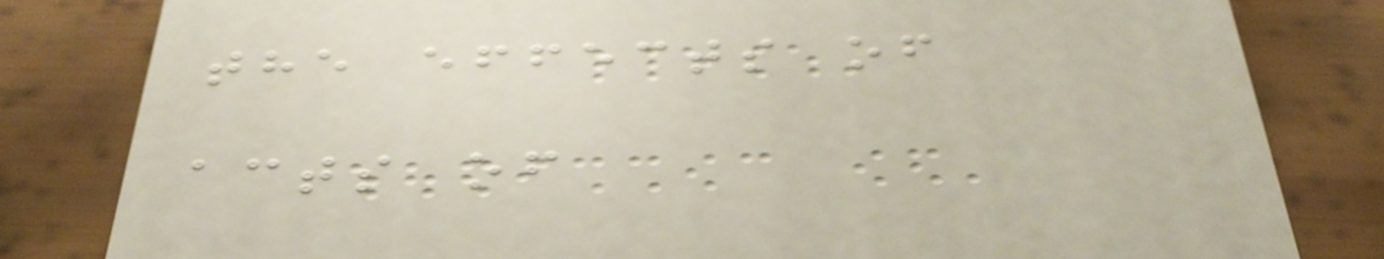the effects of
acts of
